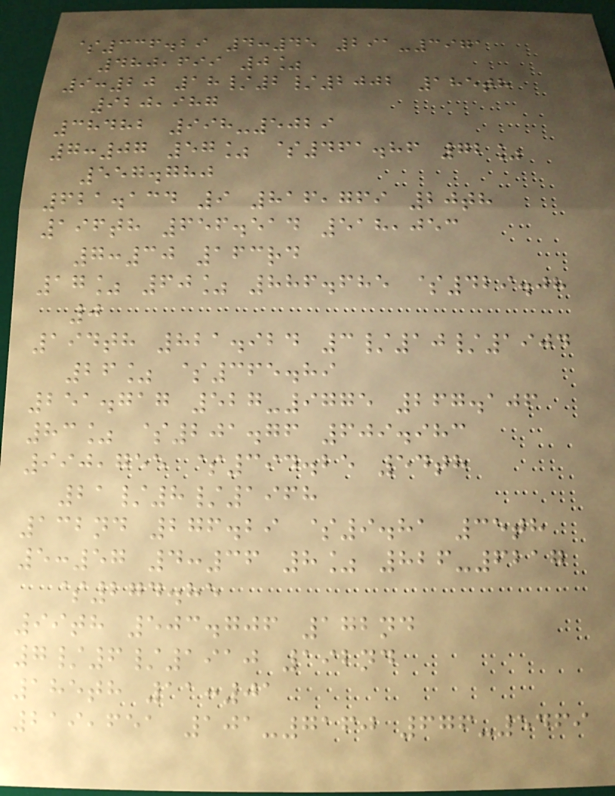$336.29 4:45 291-3971
480,699 0%
9:20 18/2/2002 185th
920,987
38482 998-5029
7:07 57% $461.86 72%
557.780
621.134 9 816,769 20th
196th 656.514 518,053
7:30 163rd
17% 60% 886.685 $429.08
0
194th 821.924 3/10/1904
26% $365.89
251.717 527-9775 267.106
83% $201.76 609.983
990,755 $394.25 54th
21/8/1968
132nd 276.29 $9.81 35th
5:57 4:36 8% 826-6217
$274.85
99th 503.706 172nd
7/6/1910 192nd
185th 11:01
219,651 101-7160 676-5469
